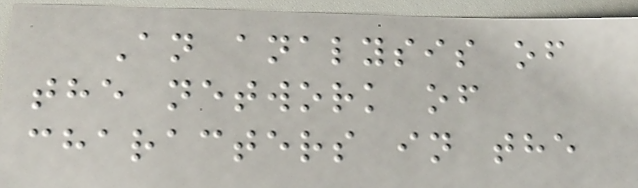An analysis of
the network of
characters in the
